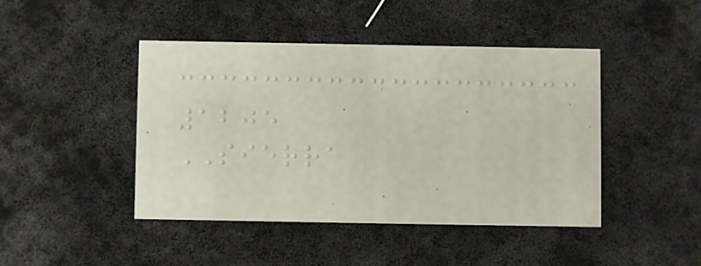1205
SIERRA
